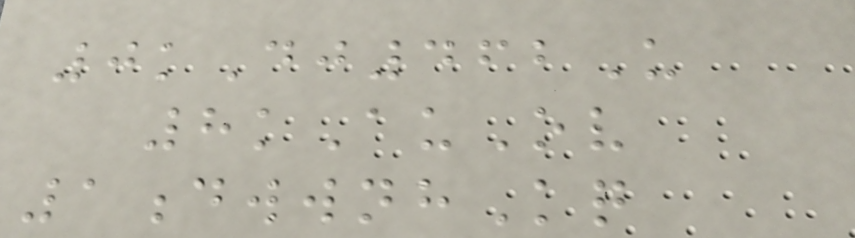0kDj462U
8kAuOv
1dwwnhKq
